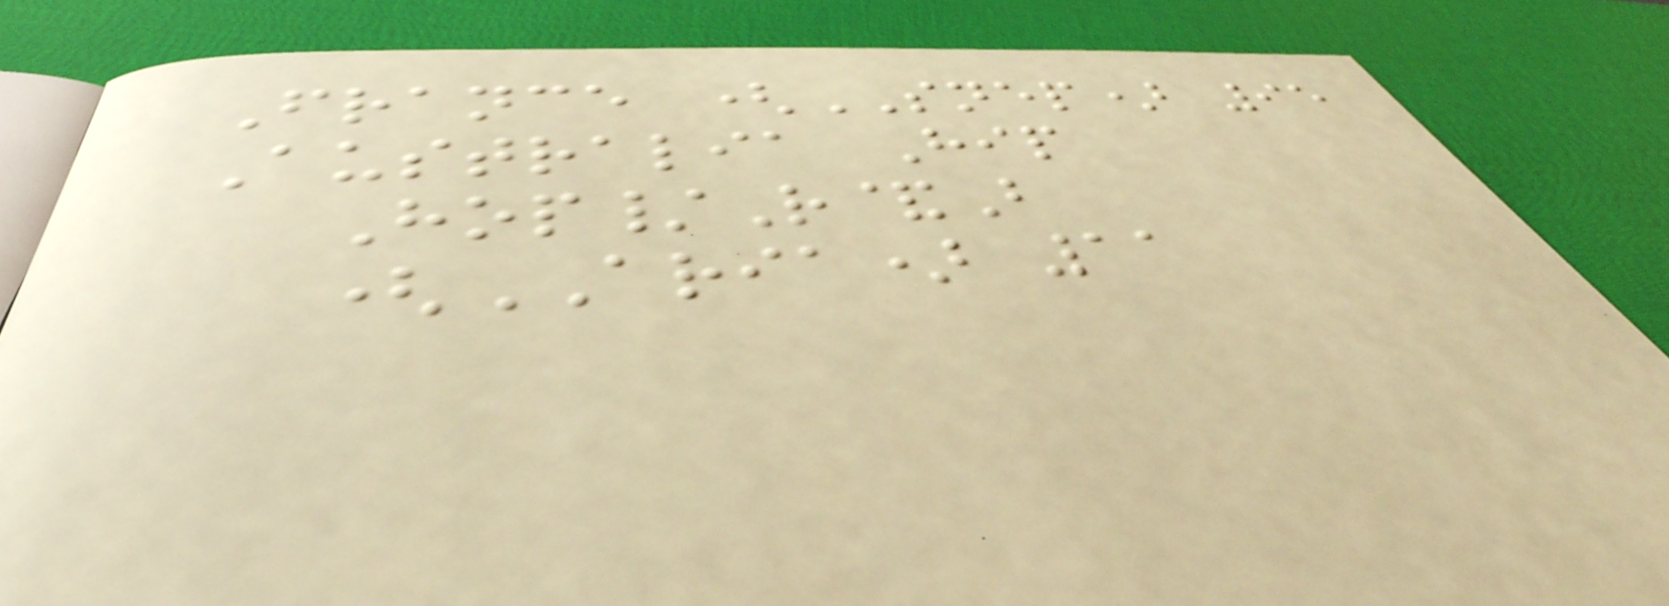France (SNEP) 95
Australia Hip
Hop/R&B
(ARIA) 11
